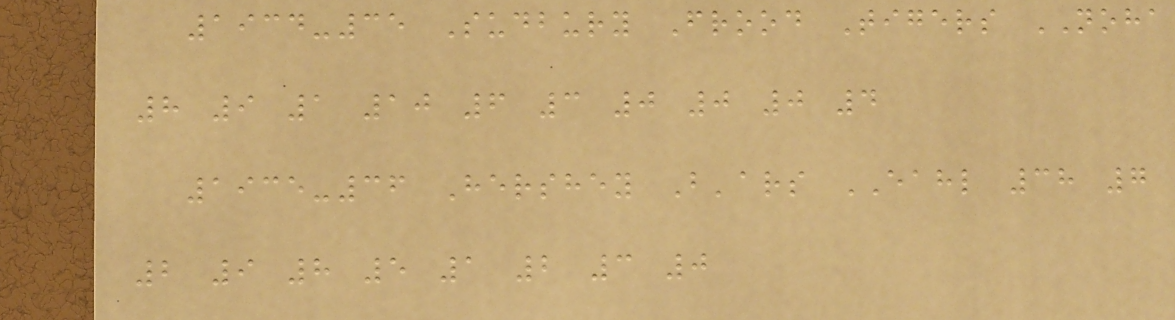1934-35 Sudbury Frood Tigers NOHA
8 9 1 10 6 3 0 0 0 4
1935-36 Hershey B'ars EAHL 38 7
2 9 8 5 1 2 3 0
